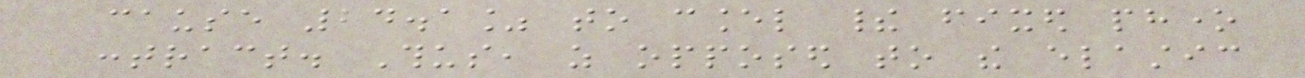cause 24.1% to cancel their fixed phone
contract. Thus, as opposed to the elastic
